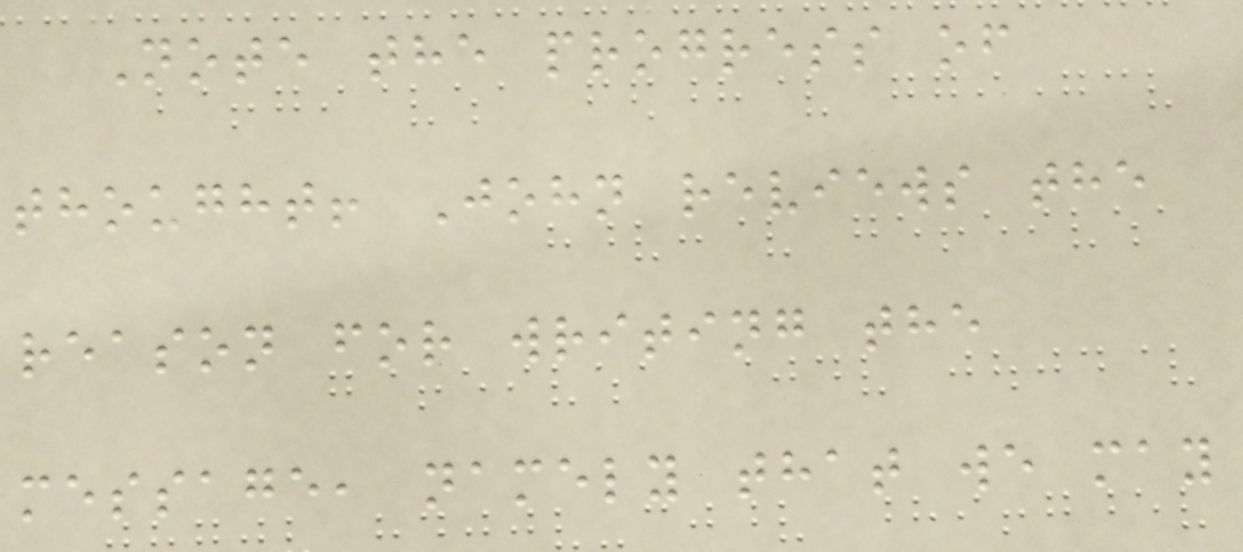Note the progress of
thought! John reviews the
reason for writing the
message, namely that we may
